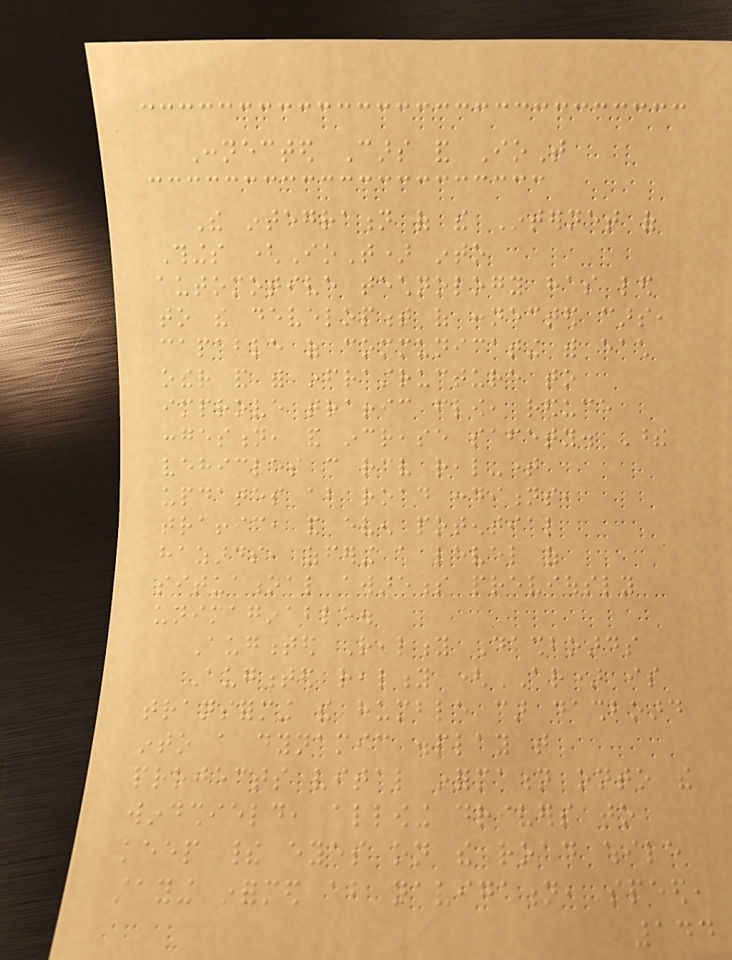Connected Cars and IoT
The integration of the Internet of
Things (IoT) into
automotive technology has led
to the development of connected cars,
capable of communicating with each
other and with infrastructure to
improve traffic flow, reduce
congestion, and increase safety. These
vehicles can receive real-time
updates about road conditions,
traffic, and even potential
hazards, offering a level of
situational awareness previously
unimaginable.
Augmented Reality Dashboards
Augmented reality (AR) is
transforming the humble car dashboard
into a dynamic display that
projects vital information onto the
windshield, allowing drivers to
keep their eyes on the road while
staying informed about navigation, speed,
144
